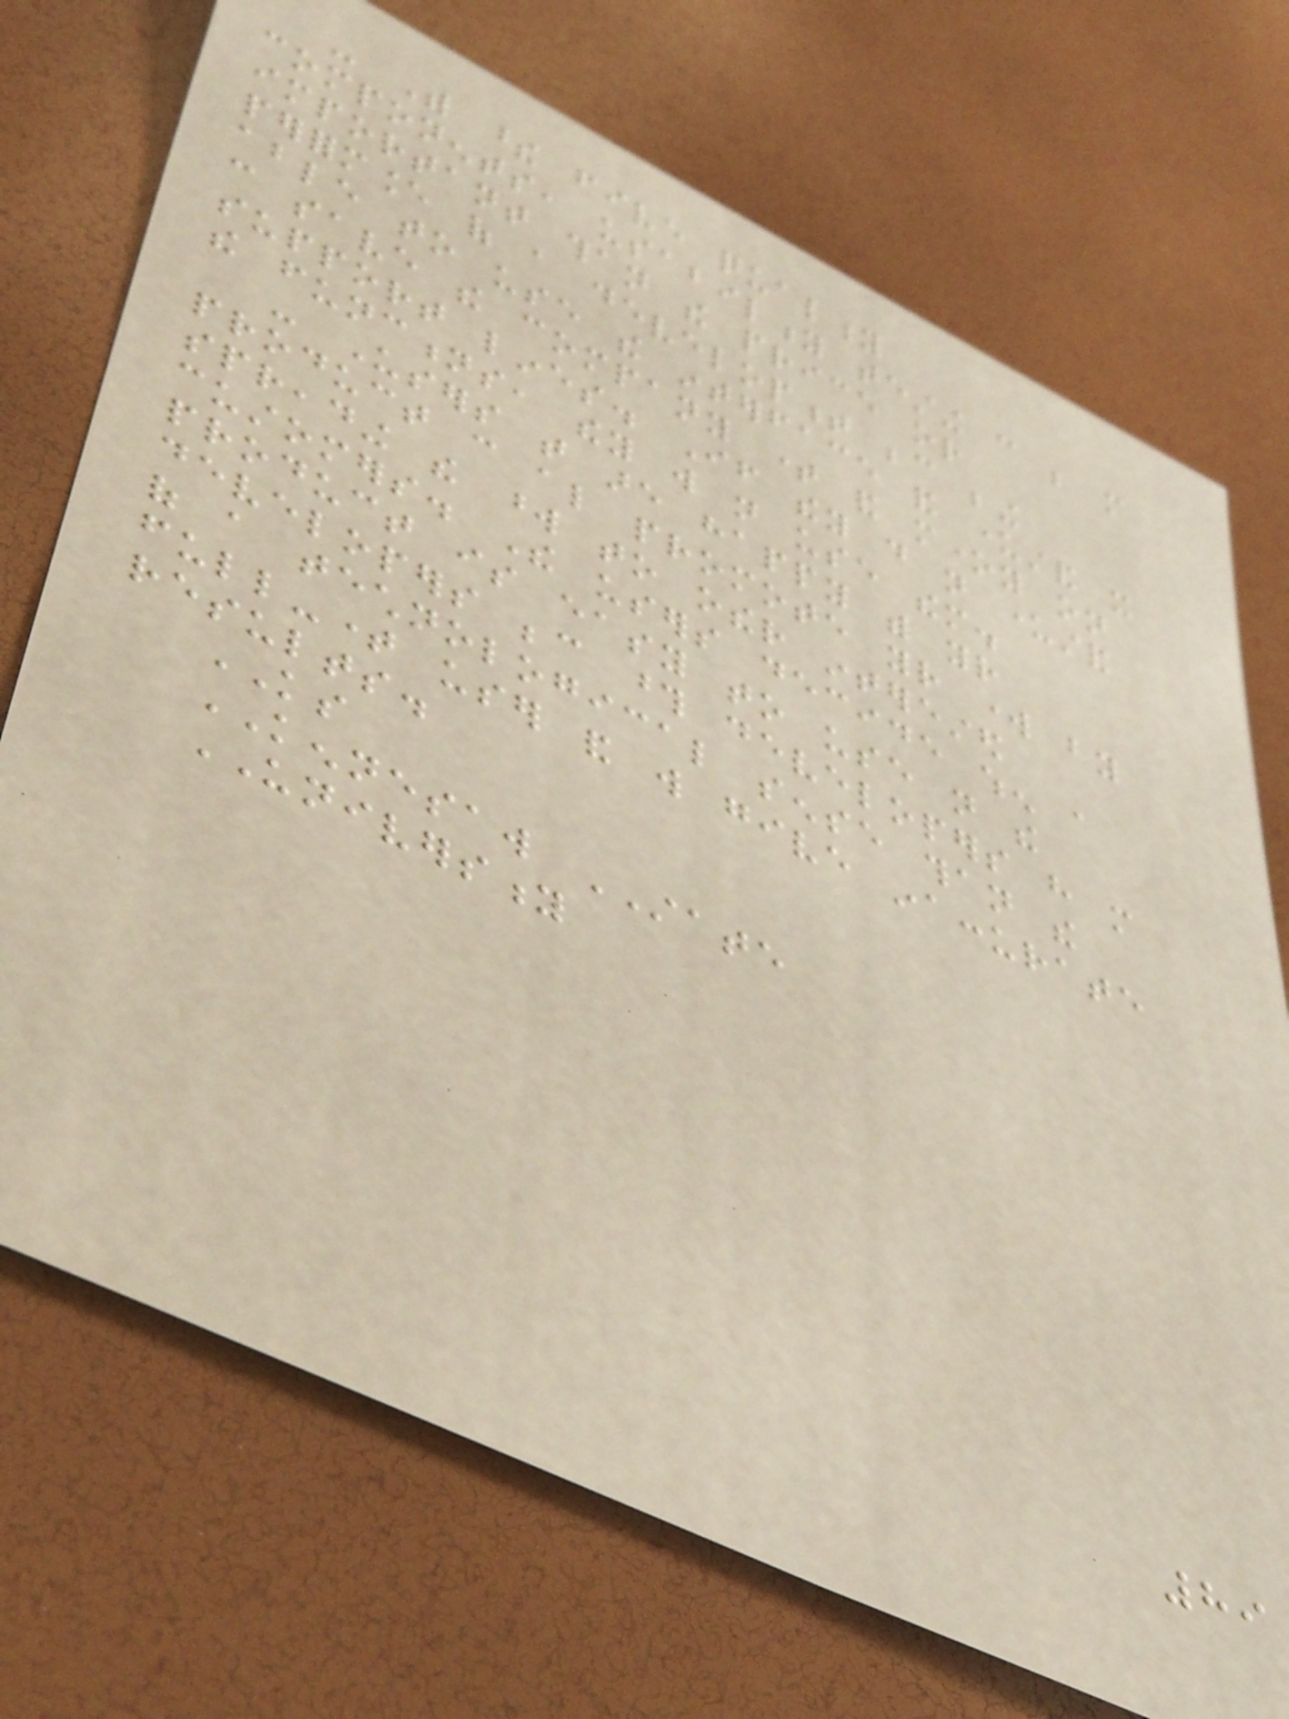- With these five quality
components, usability testing can be more
important than the price or
performance of a development because being
able to use the interface and understand it
can save the company time and money on
support lines. If they do not understand
the functions, they will not use them.
- Users that are happy with your
product can also promote your work by
spreading the word to other interested
customers. The users decide when a
product is easy to use not the
developers because those developers have more
of a technological sense than the
full-time user and will give inaccurate
results.
KS
KENNESAW STATE
UNIVERSITY
89
